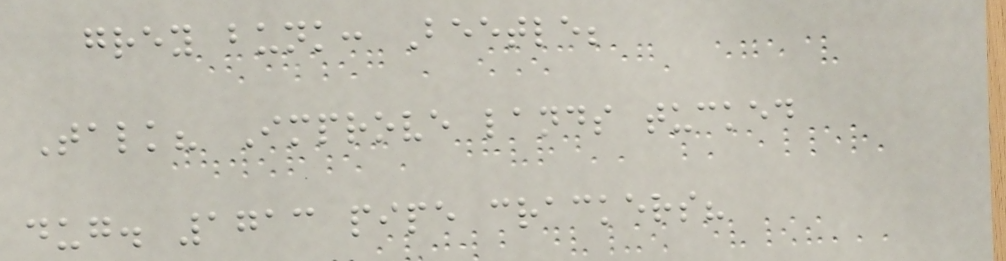grey bunk: Beetle;
Talk? Improve lands tucked
dug. 1713 pipe crackers?
